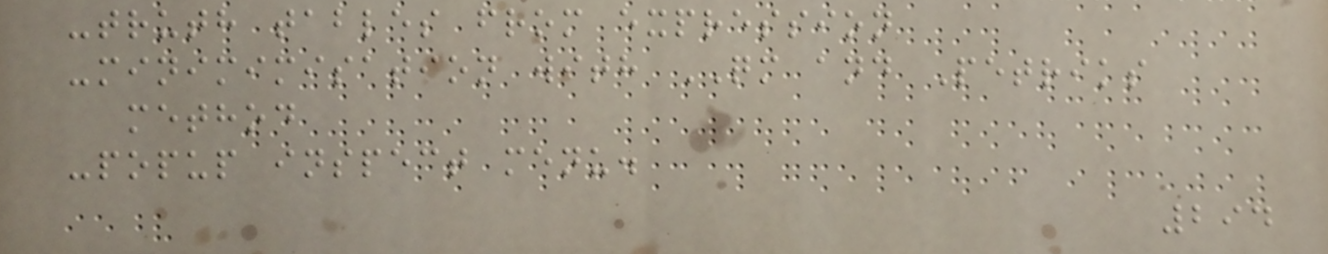-truth tables from expression
-minimimisation with QM and Petriks
method
-popup inspect menu.
294
